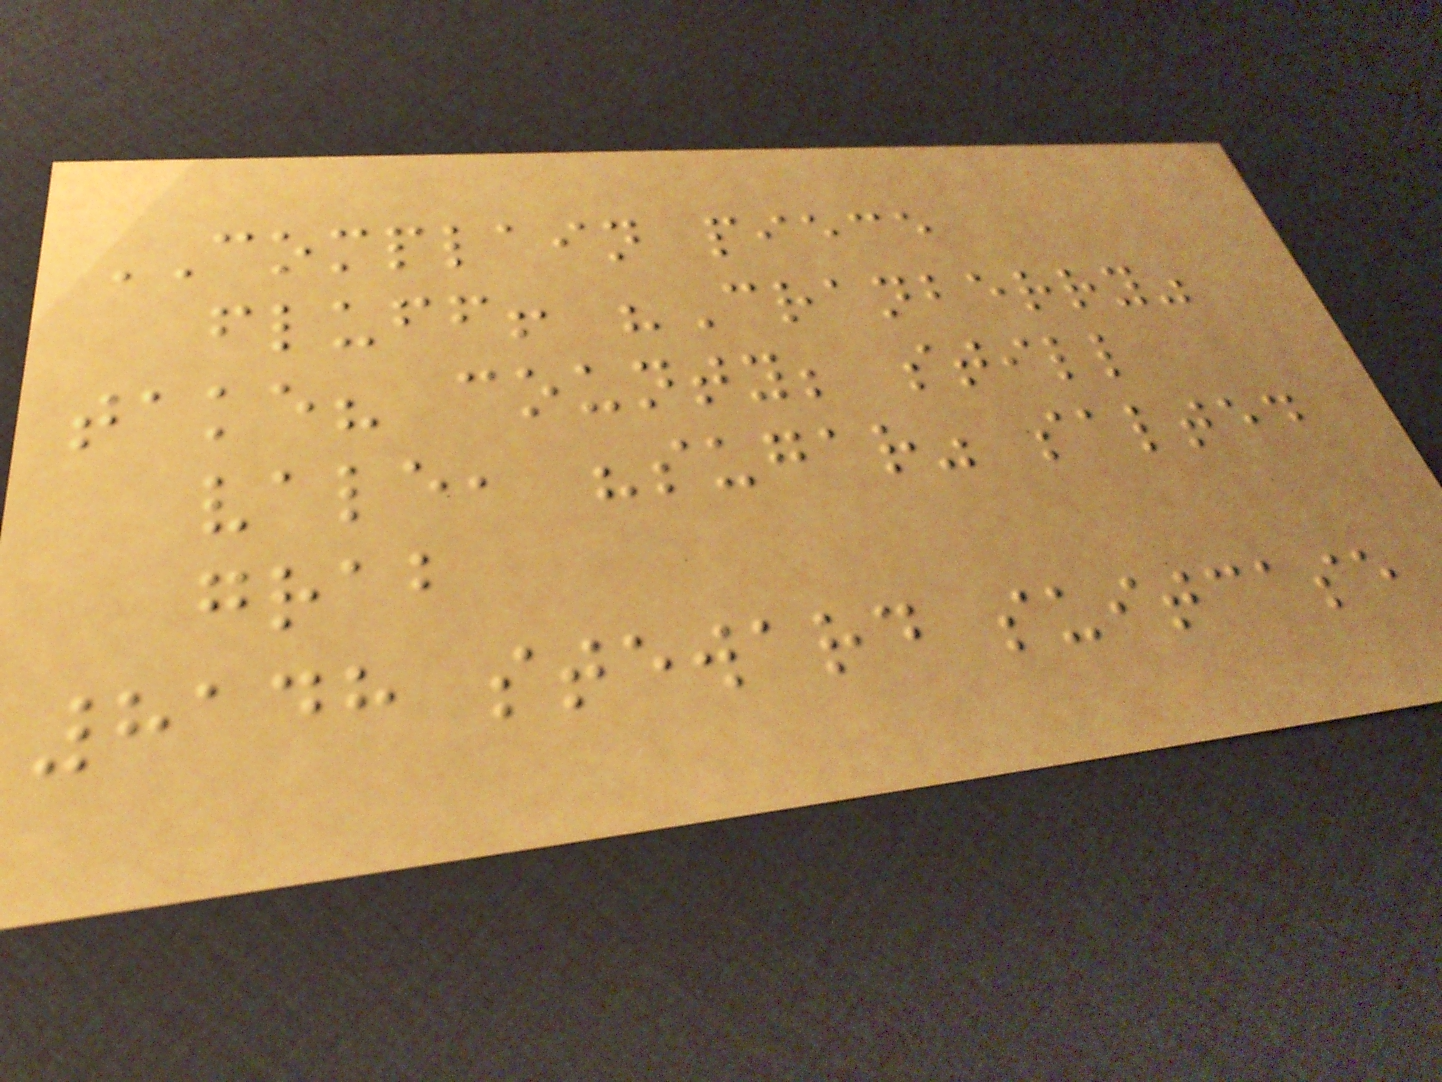COMPLAIN piece
fluff! "Cranberry"
take? county; still
vale, "sugar" salted
grab
8148 steward suitcase
